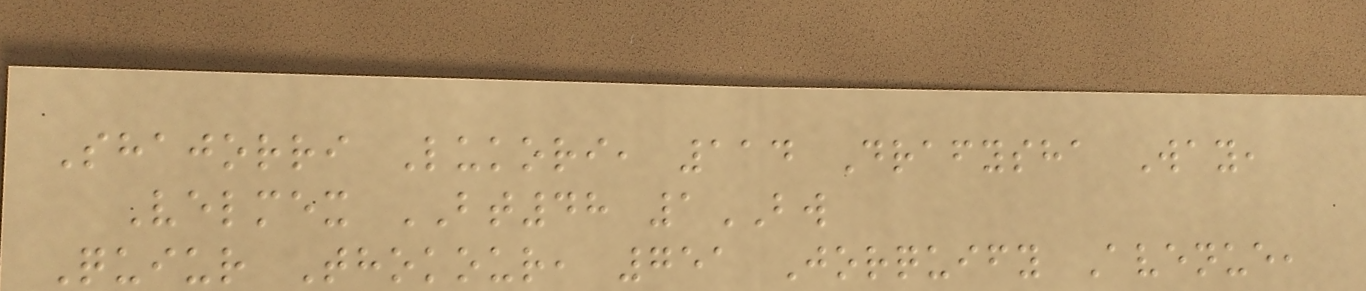Shajorri Lukori, 114 Drafysha Way,
Velmex BT48 1BW
Quiur Thokour, 751 Jorquify Avenue,
